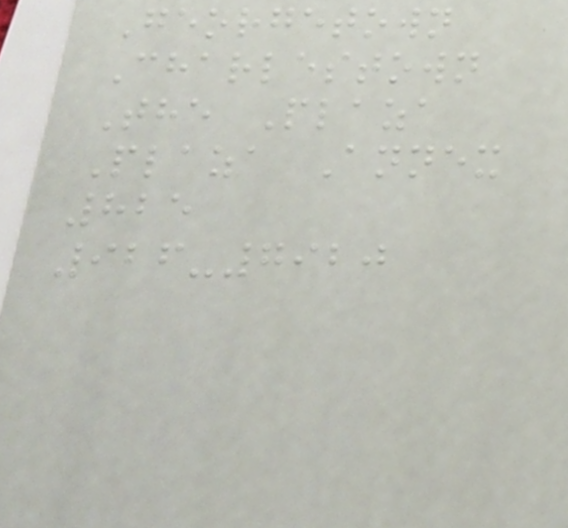Georgetown
Charlestown
The Plaza
Plaza Annex
825
926-7920
